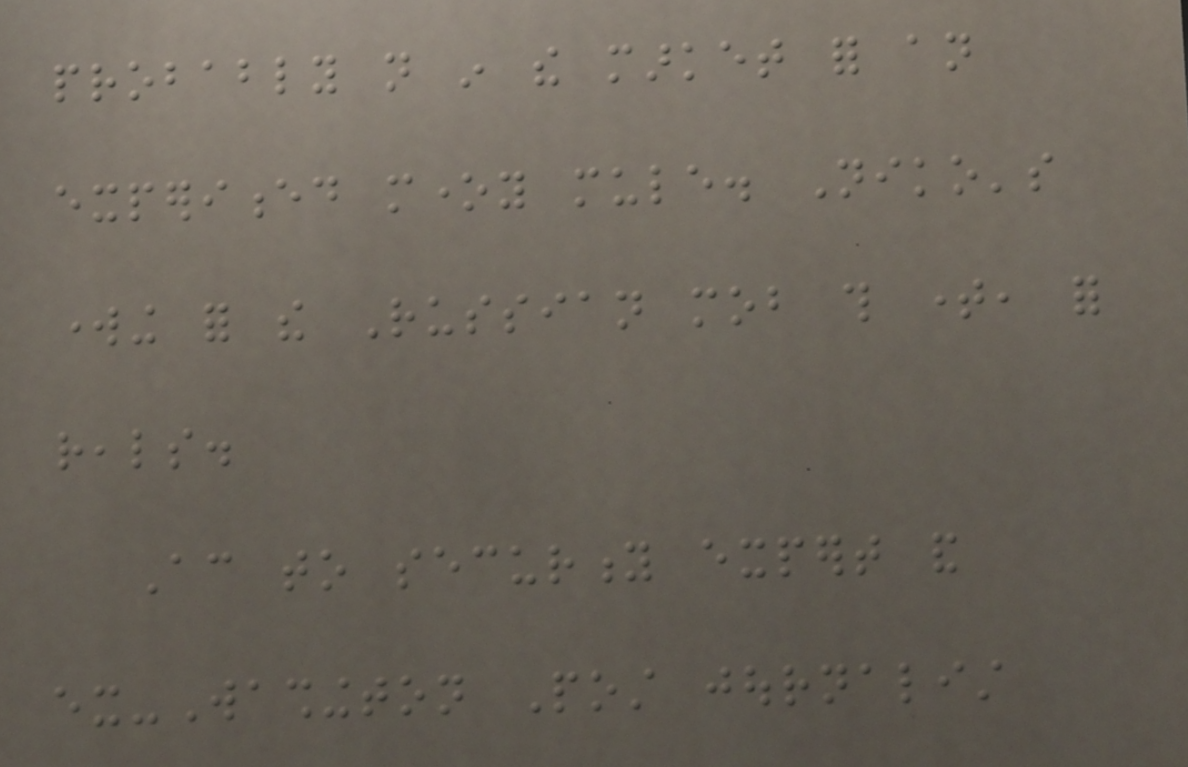probably not in the market for an
experienced money mule. Niko's
working for the Russian mob this time, for
reals.
According to security expert and
ex-Washington Post journalist
